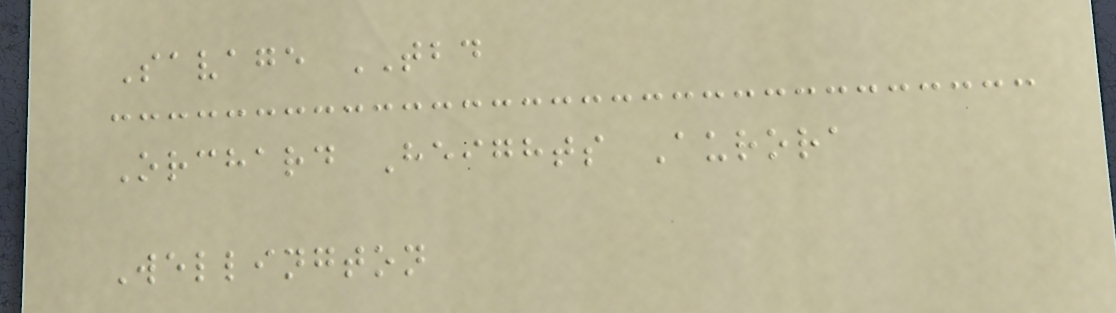Savage TBD
Orchard Heights Aurora
Wellington
